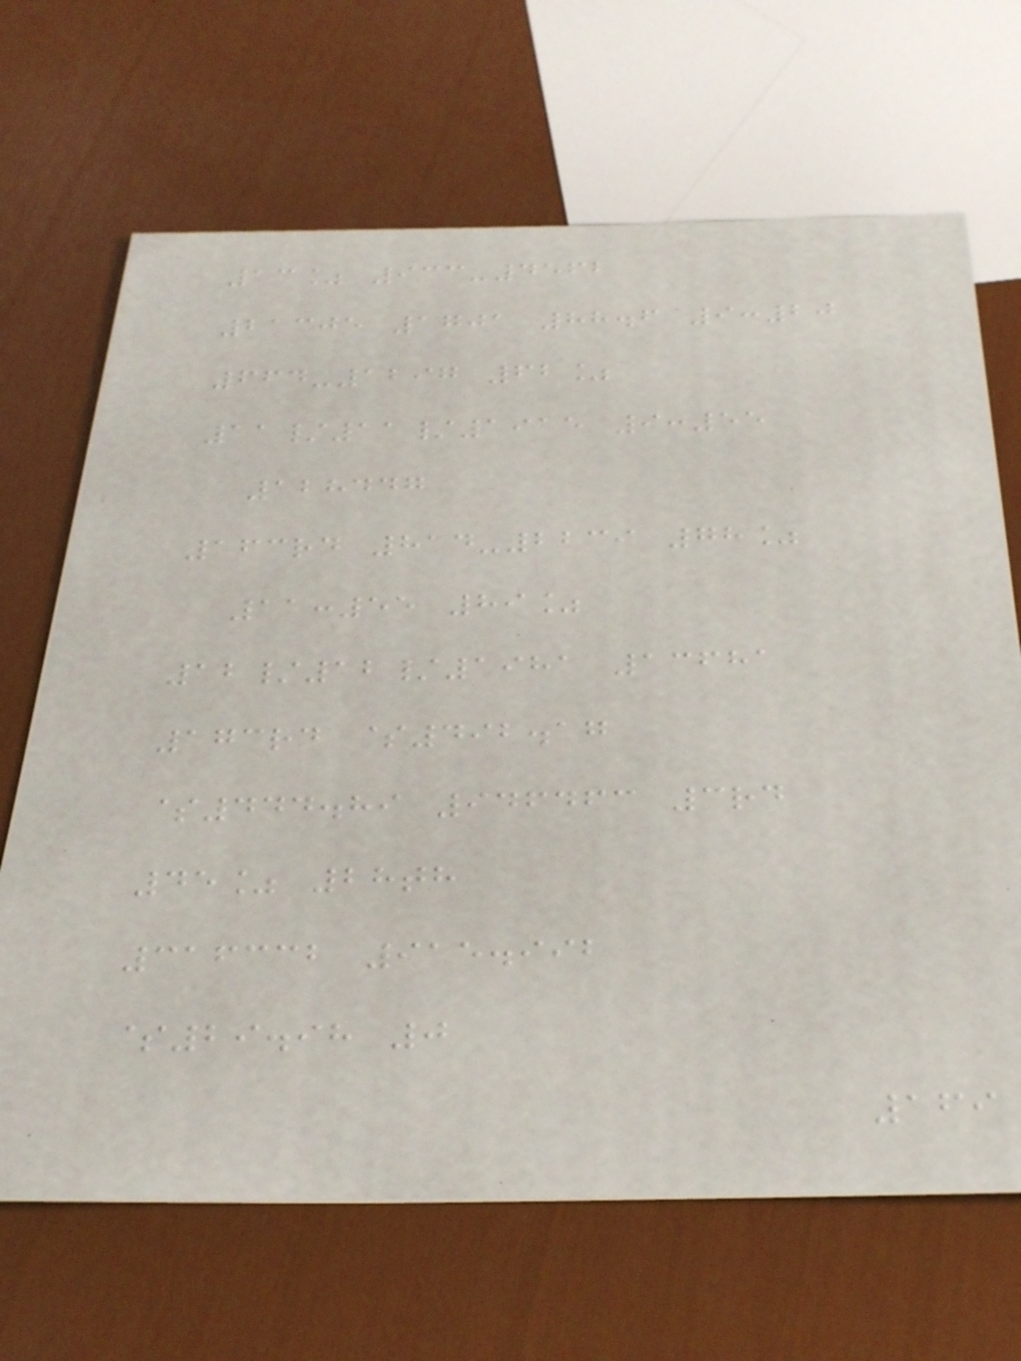13% 933-4562
21305 1701 88.6 9:20
664-1297 62%
11/11/1915 9:55
128447
163rd 814-2239 78%
11:55 89%
12/12/1981 13681
173rd $492.17
$444.89 946463 3rd
45% 28th
316332 915.992
$29.98 0
169
